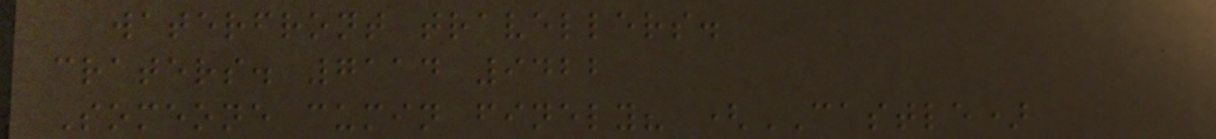waterfront travellers.
craters. 7114 9422
Someone cumin finely? (CASTLE)
